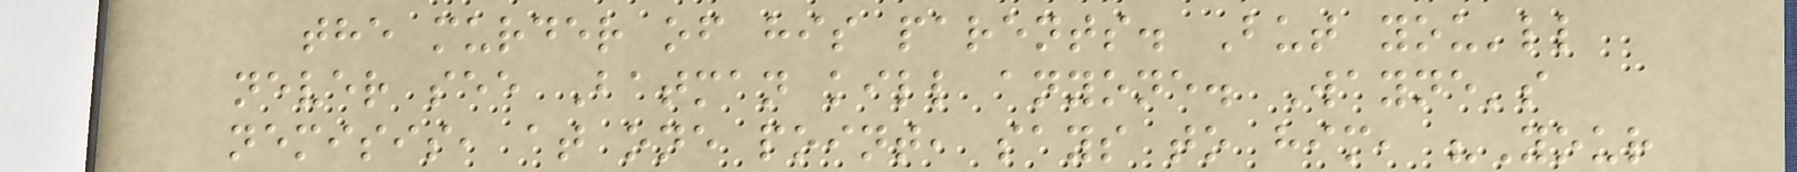the murder of his parents. But you'll
never see Batman kill anyone. Wayne's
nemisis, at one point, says to him, "Your
